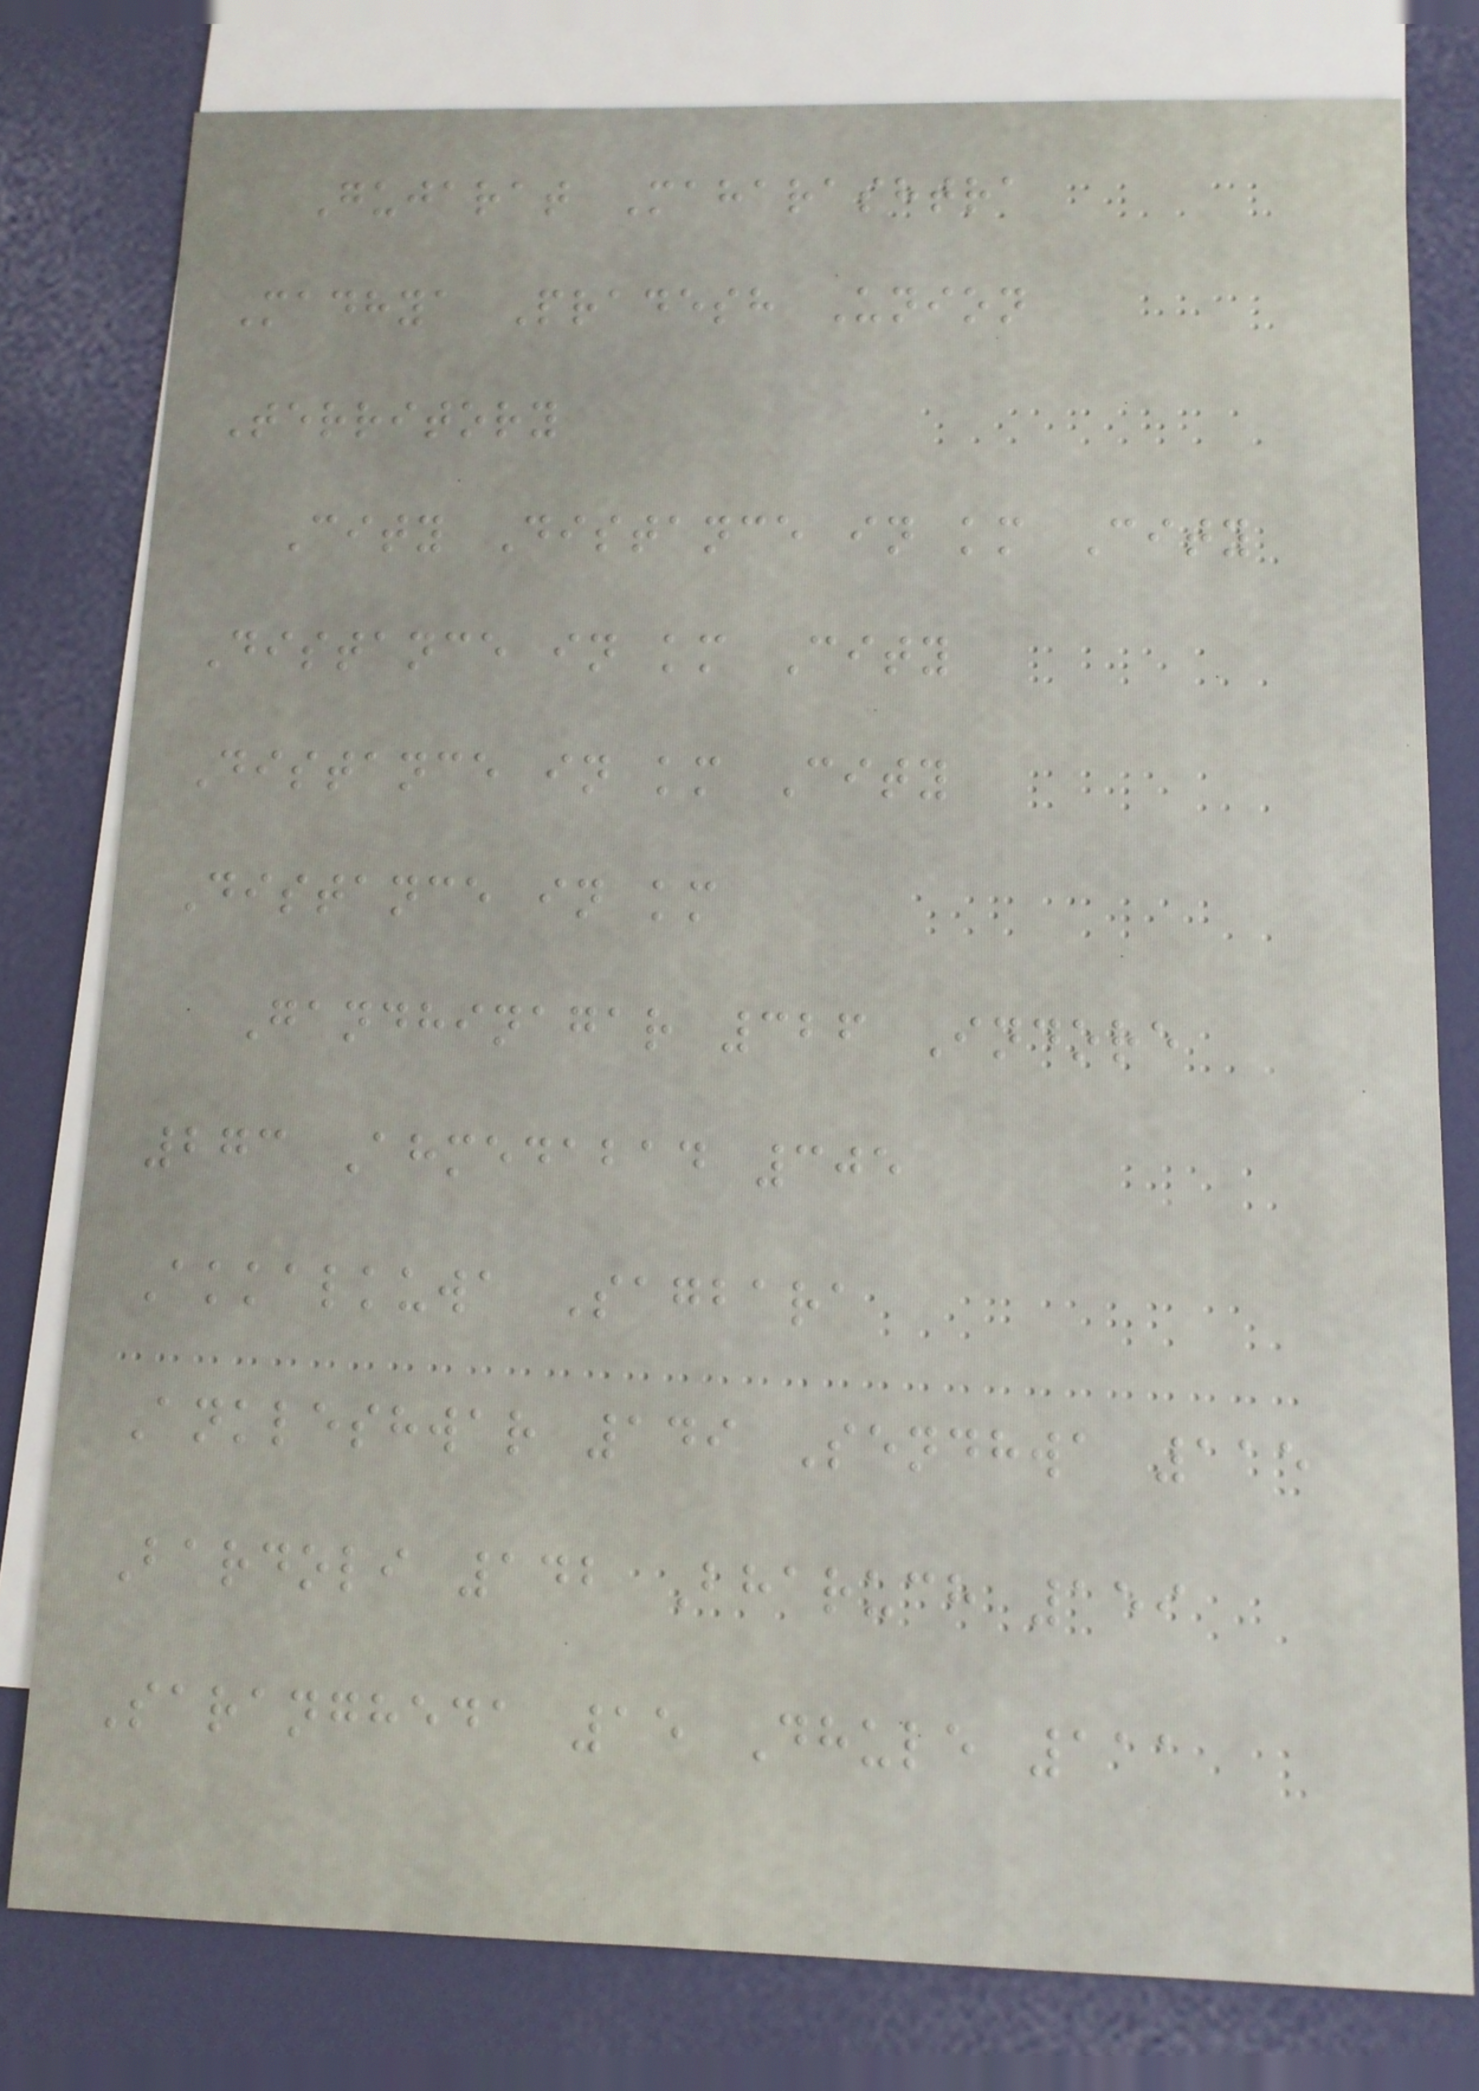Gujarat Maharashtra
Madhya Pradesh Union
Territory
City Distance in km City
Distance in km City
Distance in km City
Distance in km
Gandhinagar 326 Indore
273 Ahmedabad 305
Akkalkuwa Sagbara
Ankleshwar 149 Sendhwa 115
Bardoli 142 Bharuch 159
Sarangheda 15 Dhule 111
